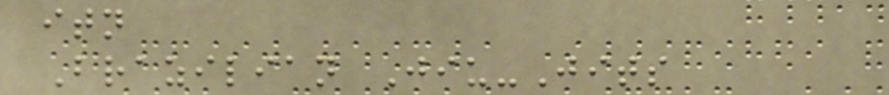itn
Brazilian Jiu-Jits
